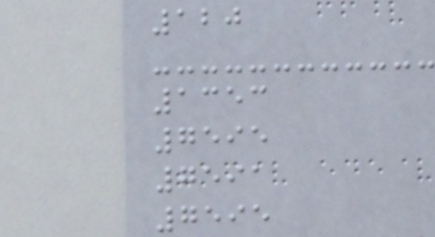120
1353
7595
7591
7595
